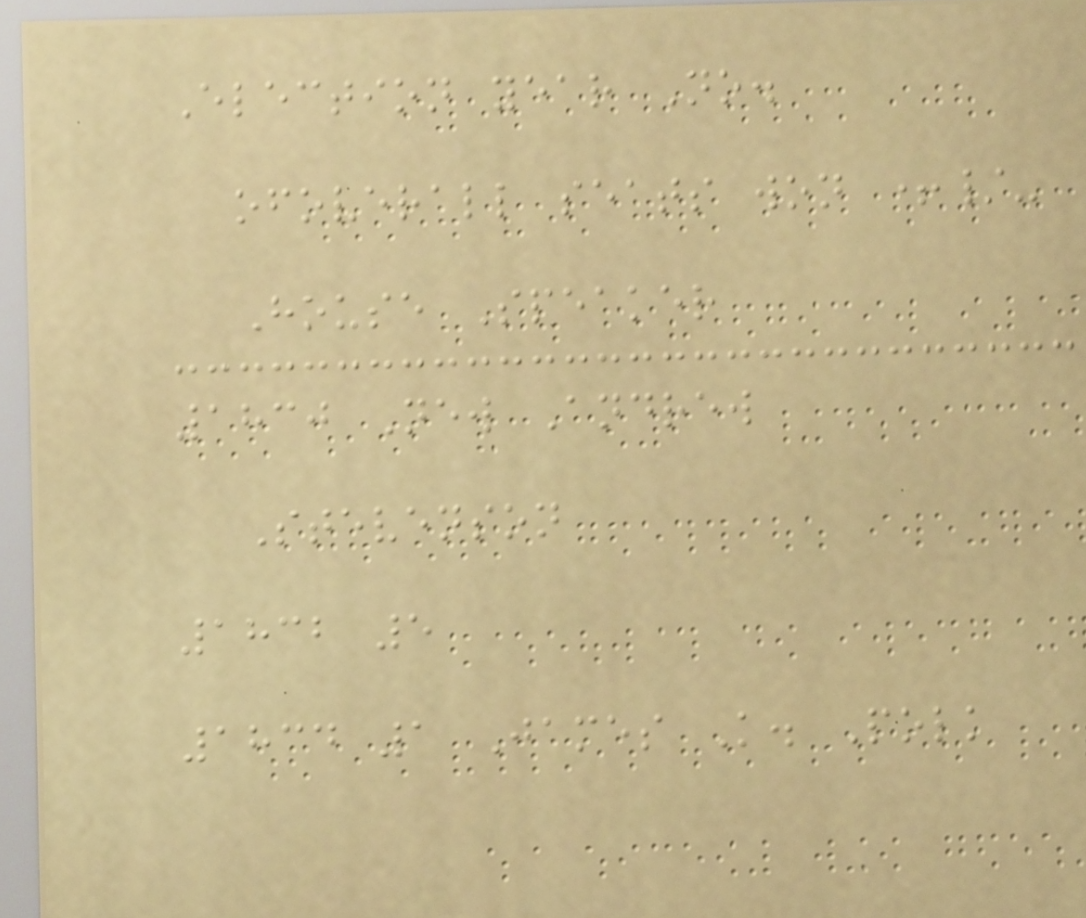Election year No.
ofoverall seats won +/-
House Speaker
1830 New Andrew
Stevenson
1832 5
1834 1 James K. Polk
